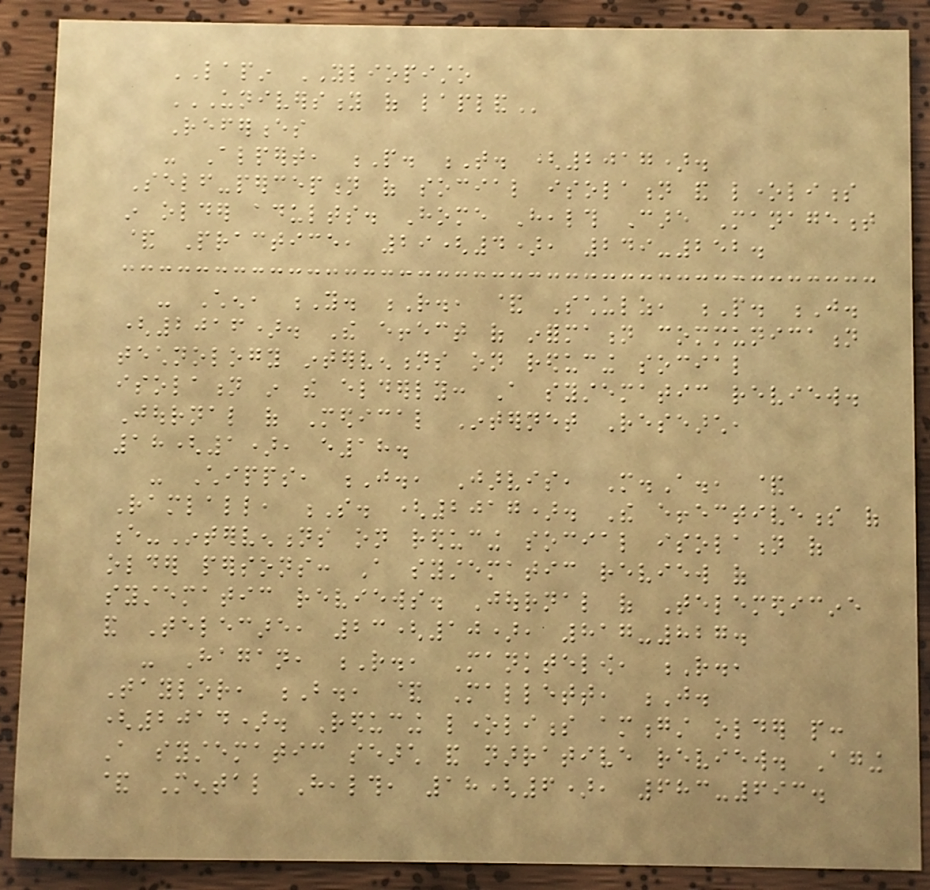LAPIN YLIOPISTO
UNIVERSITY OF LAPLAND
References
- Alpert, P. T. (2017).
Self-perception of social isolation and loneliness
in older adults. Home Health Care Management
& Practice, 29(4), 249-252.
- Chen, Y. R., & Schulz, P. J.
(2016). The effect of information communication
technology interventions on reducing social
isolation in the elderly: A systematic review.
Journal of Medical Internet Research,
18(1), e18.
- Chipps, J., Jarvis, M.A., &
Ramlall, S. (2017). The effectiveness of
e-Interventions on reducing social isolation of
older persons: A systematic review of
systematic reviews. Journal of Telemedicine
and Telecare, 23(10), 817-827.
- Hagan, R., Manktelow, R.,
Taylor, B., & Mallett, J.
(2014). Reducing loneliness amongst older people:
A systematic search and narrative review. Aging
& Mental Health, 18(6), 683-693.
